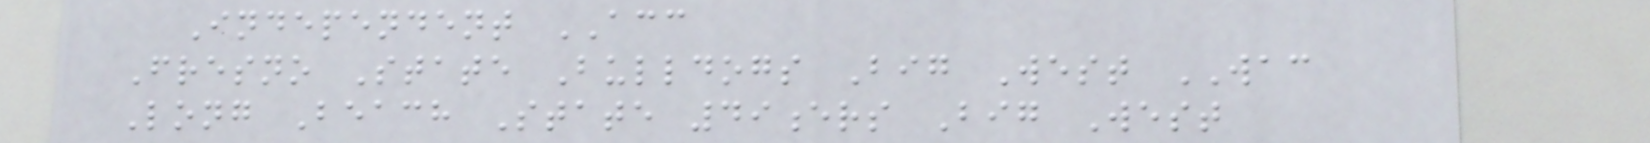Independent ACC
Fresno State Bulldogs Big West WAC
Long Beach State 49ers Big West
